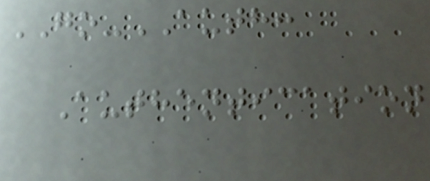GO-AUTH:
Authentication
